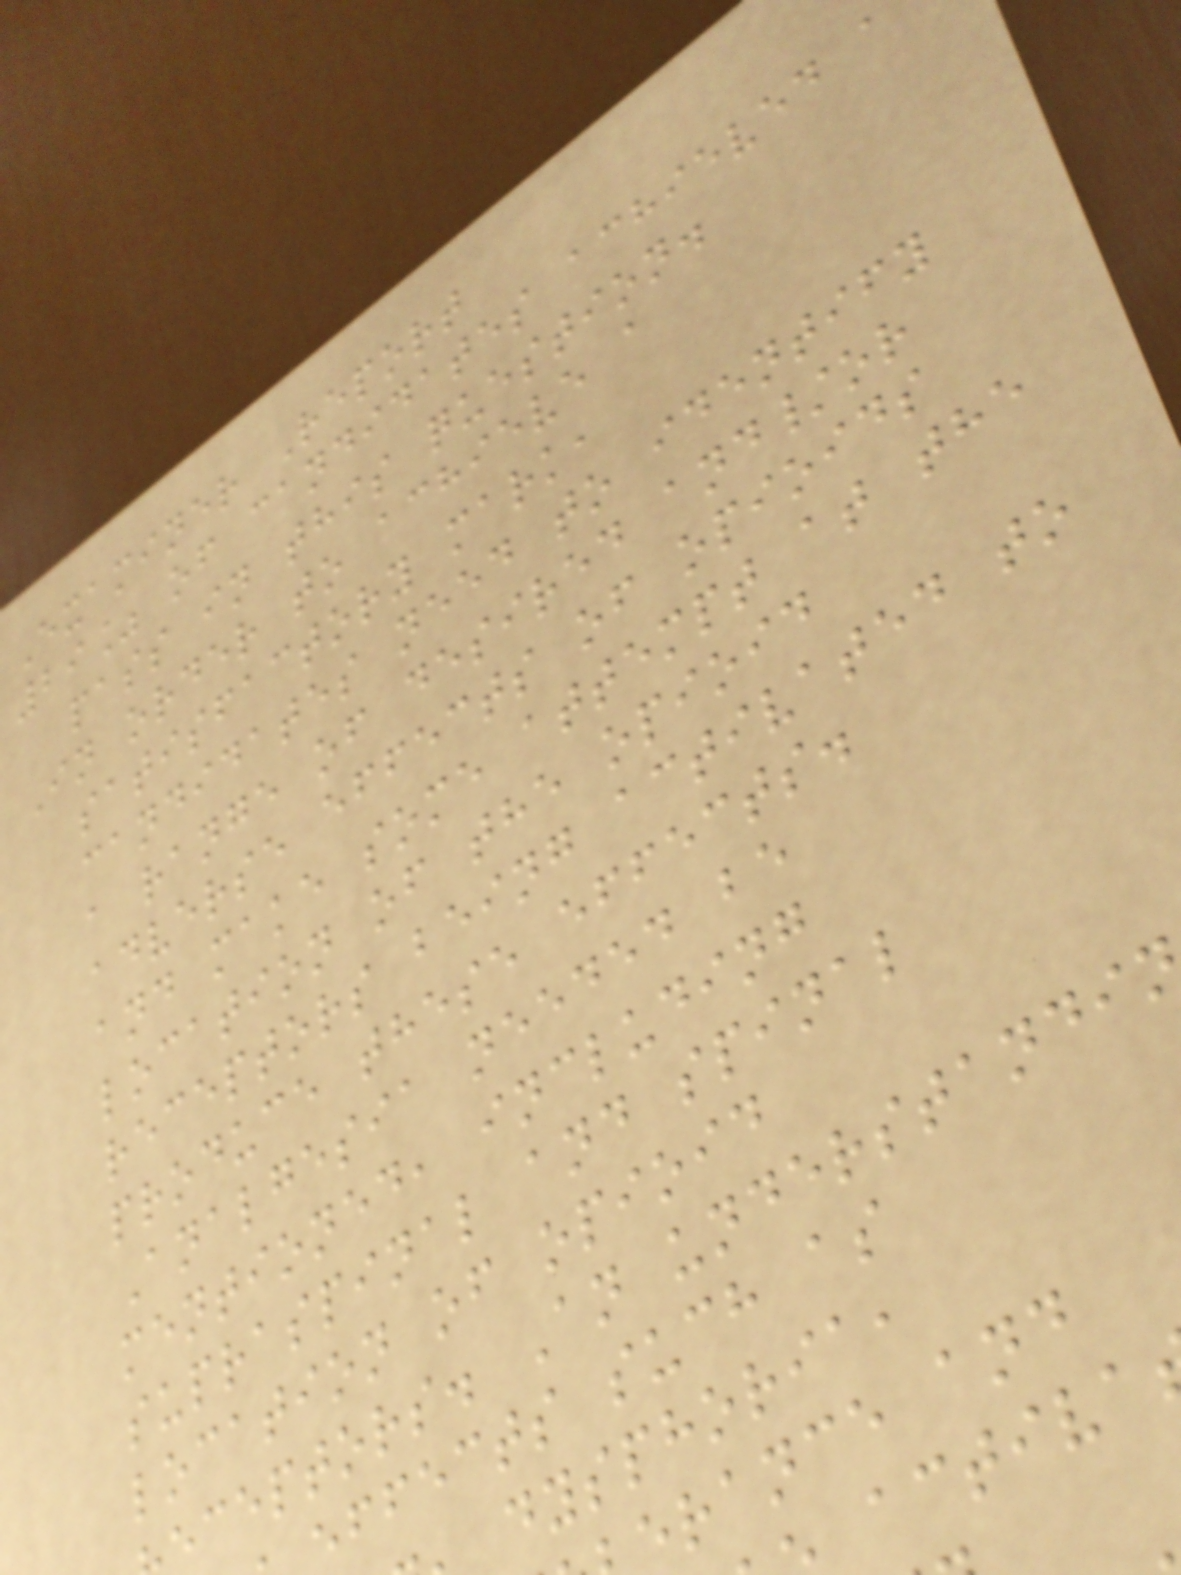Examiner Report
29% of candidates achieved a
pass in this question.
In order to achieve a
satisfactory mark,
candidates need to identify
a range of desired and/or
adverse effects of opioids
and make some attempt at the
location of the opioid
receptors being activated to
produce these effects.
Analgesia needed be
mentioned, including
supraspinal and spinal
location of opioid
ceptors. An understandi
ffects such as
dysphoria,
erance and
